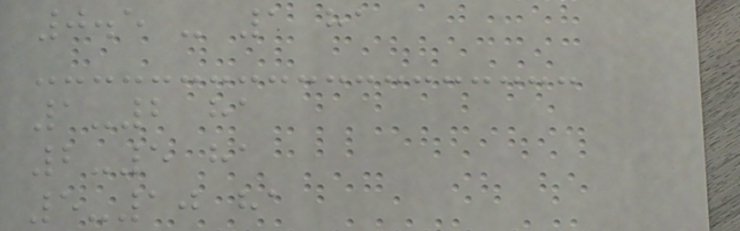0.5 - 1 ha
1-2 ha
2-5 ha
5-10 ha
